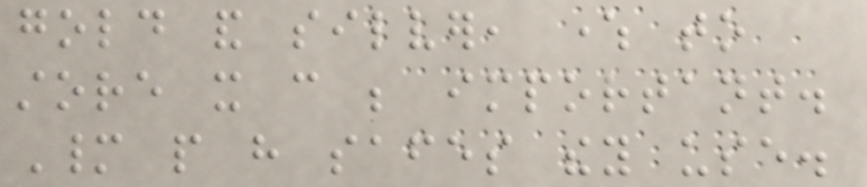gold and silver, where to
store it can be important.
Many people have safes they use.
